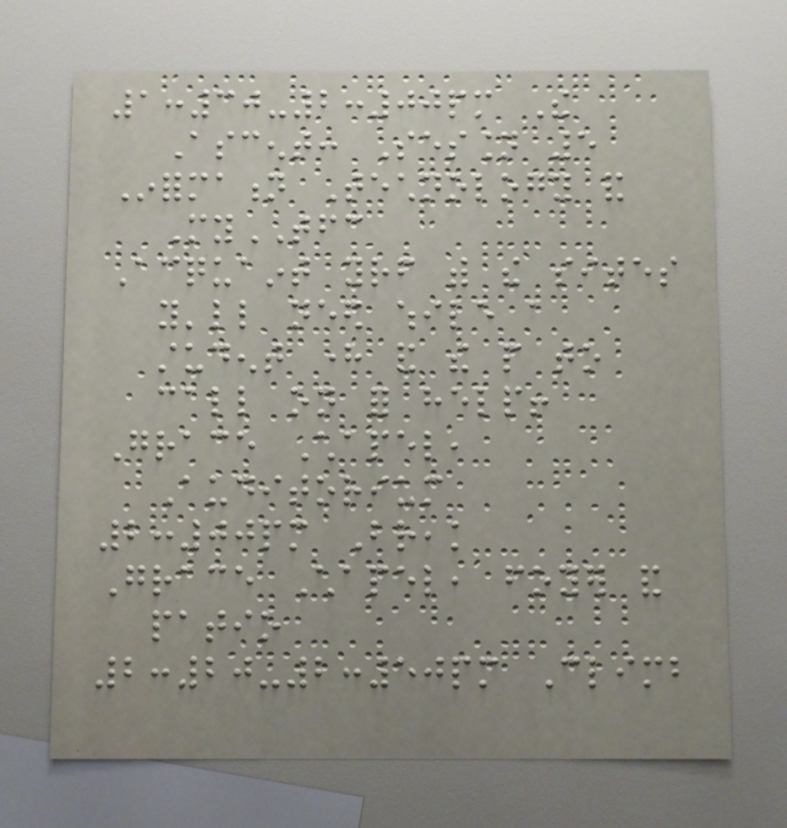1:30-2:00pm The
Ascent: Session 5
Information Technology and
MyTFC
Acquaint yourself with the sites
you'll need while a
student here and the people to
call on for help!
Grace Chapel,
Auditorium
2:00pm Break
Grace Chapel, foyer and
patio
2:20-2:50pm Climb
